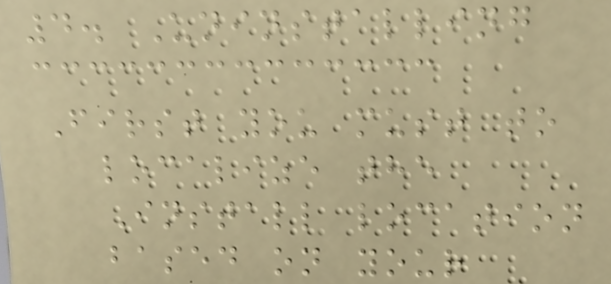4. Uninstalling
First you must to
localize the
Install location
based on your
